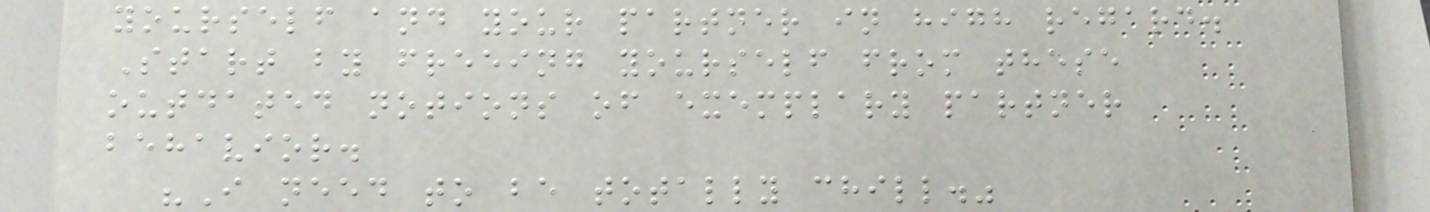yourself and your partner in high regard.
Start by freeing yourself from these
outdated notions of exemplary partner
behavior.
"I need to be totally chill."
